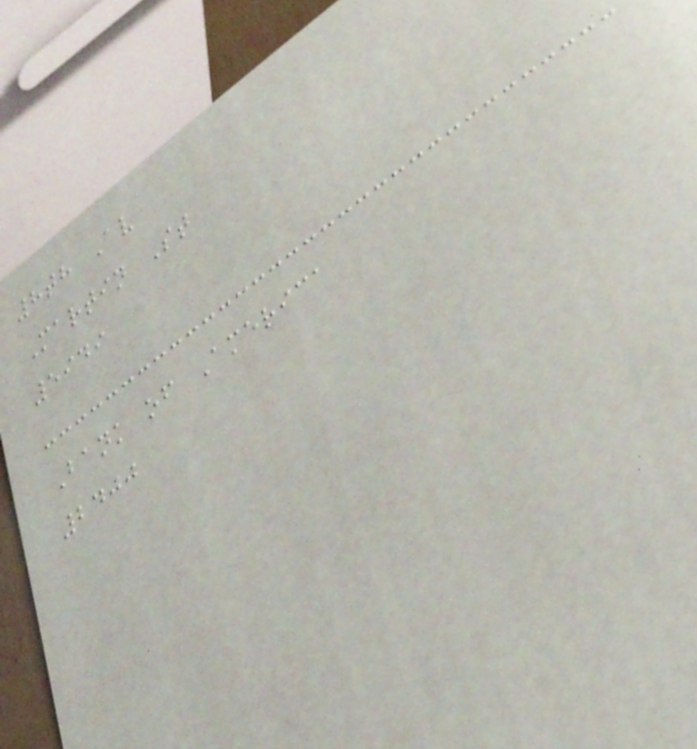8th Av
Martin St
5949
Bank of America
2400
